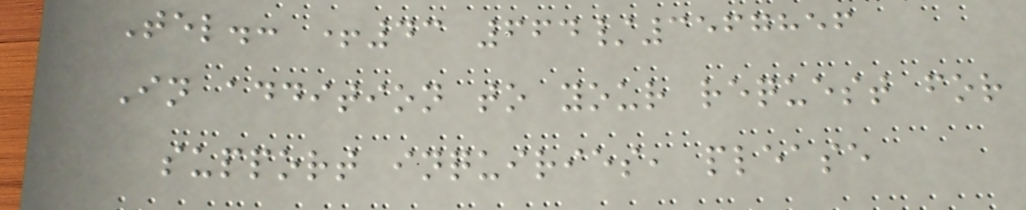Tel.: +43 664/3567856
In addition to your request for
support inquiries, please
